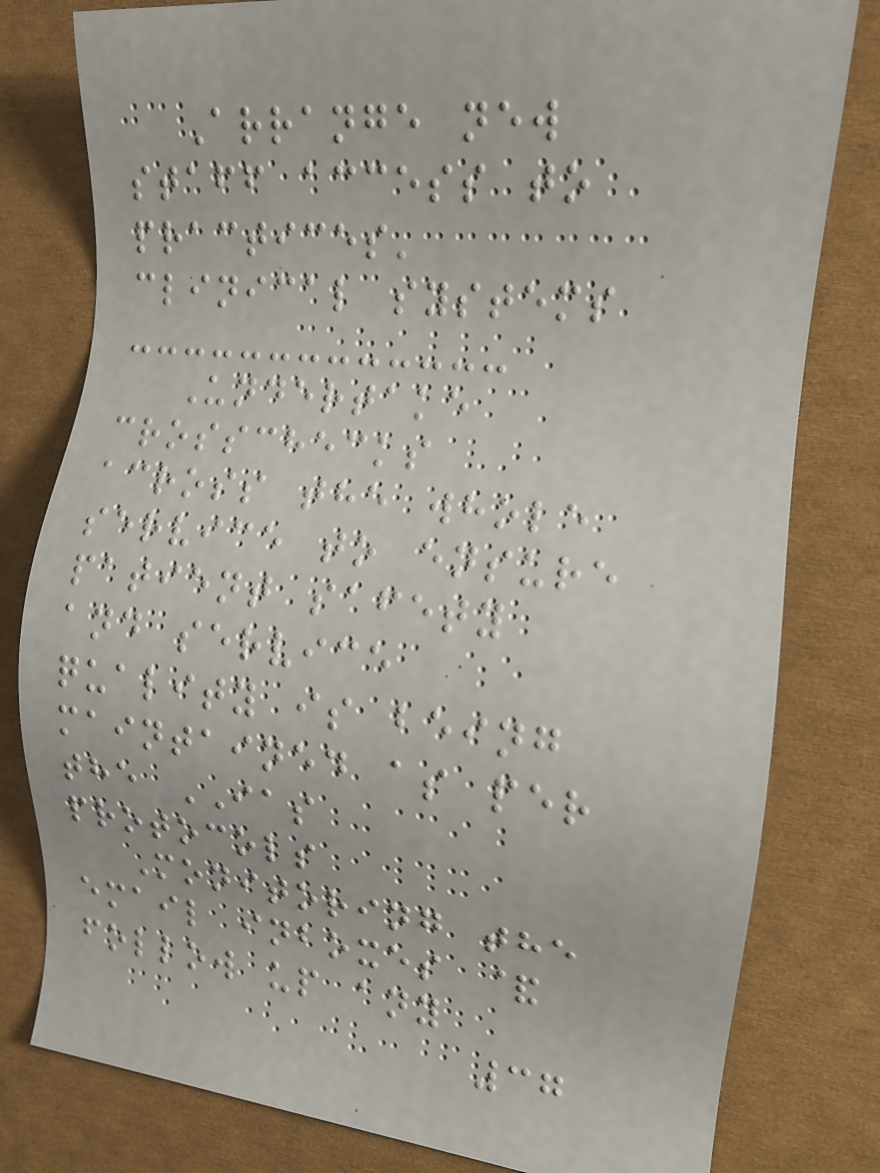Arrange new
staff access to
practices'
clinical systems
Undertake
crosschecks
across the whole
service to ensure
patient safety
and service
quality is being
maintained as per
the IAS
protocols
Monitoring the
email inboxes &
follow up any
37
